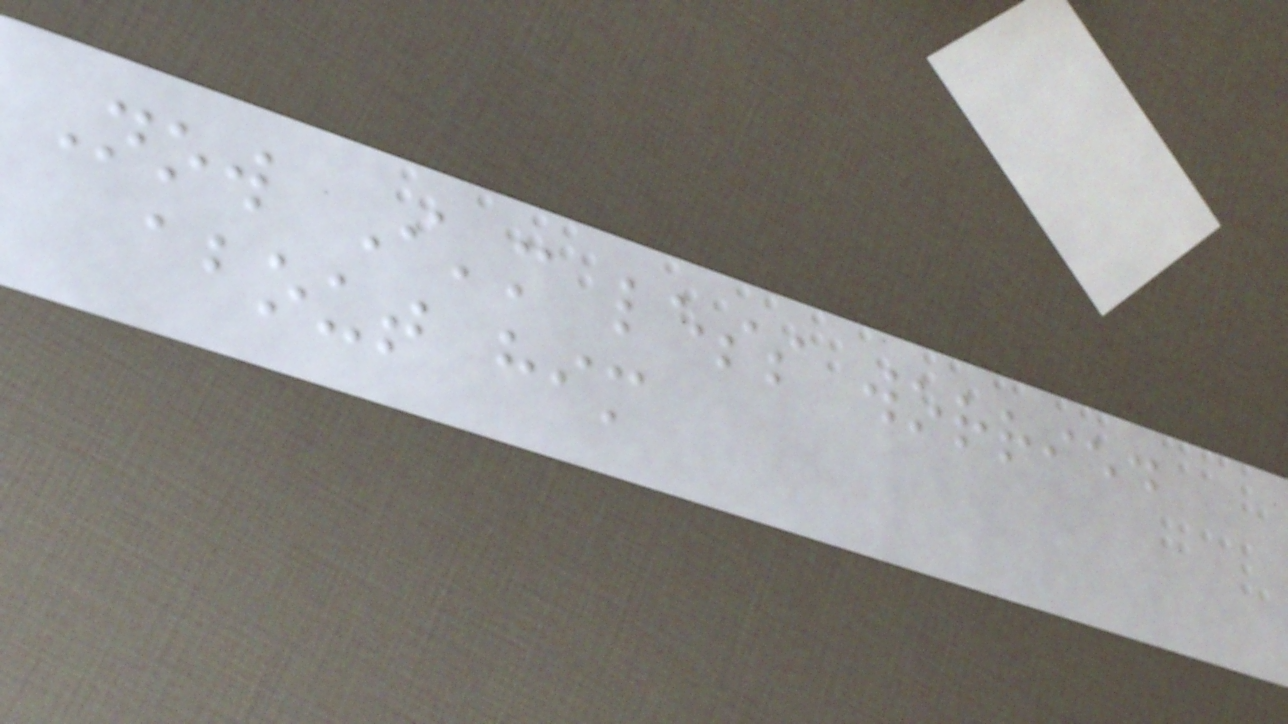Now I'm less worried
about him
